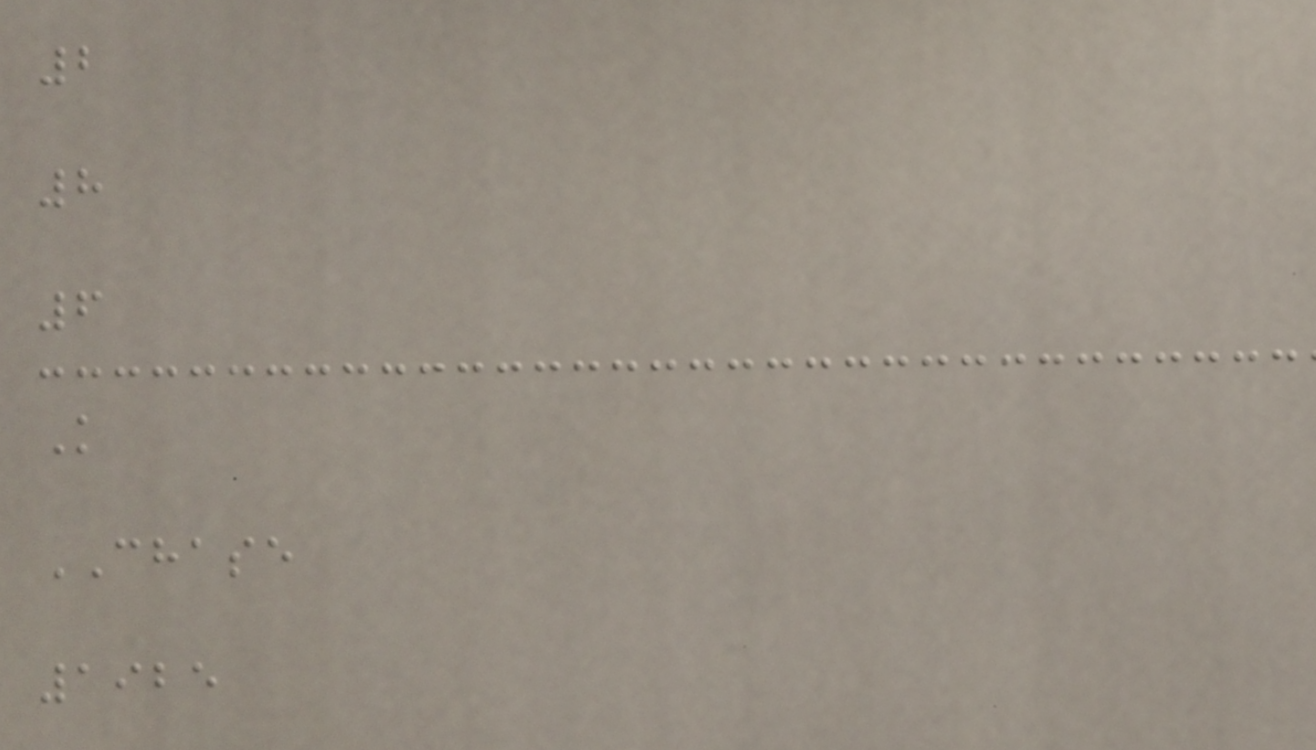2
8
6
K
CHASE
1925
